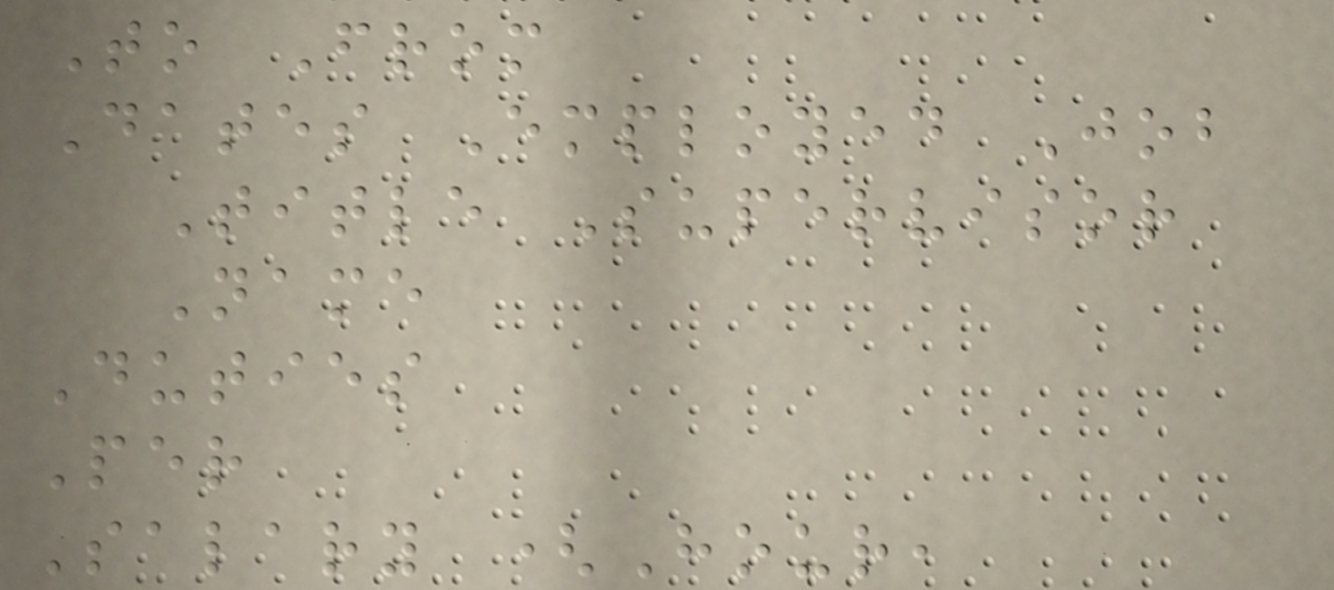To From
Dates Employed Job
Title Supervisor
Name
Duties
Per
Salary (Hour,
